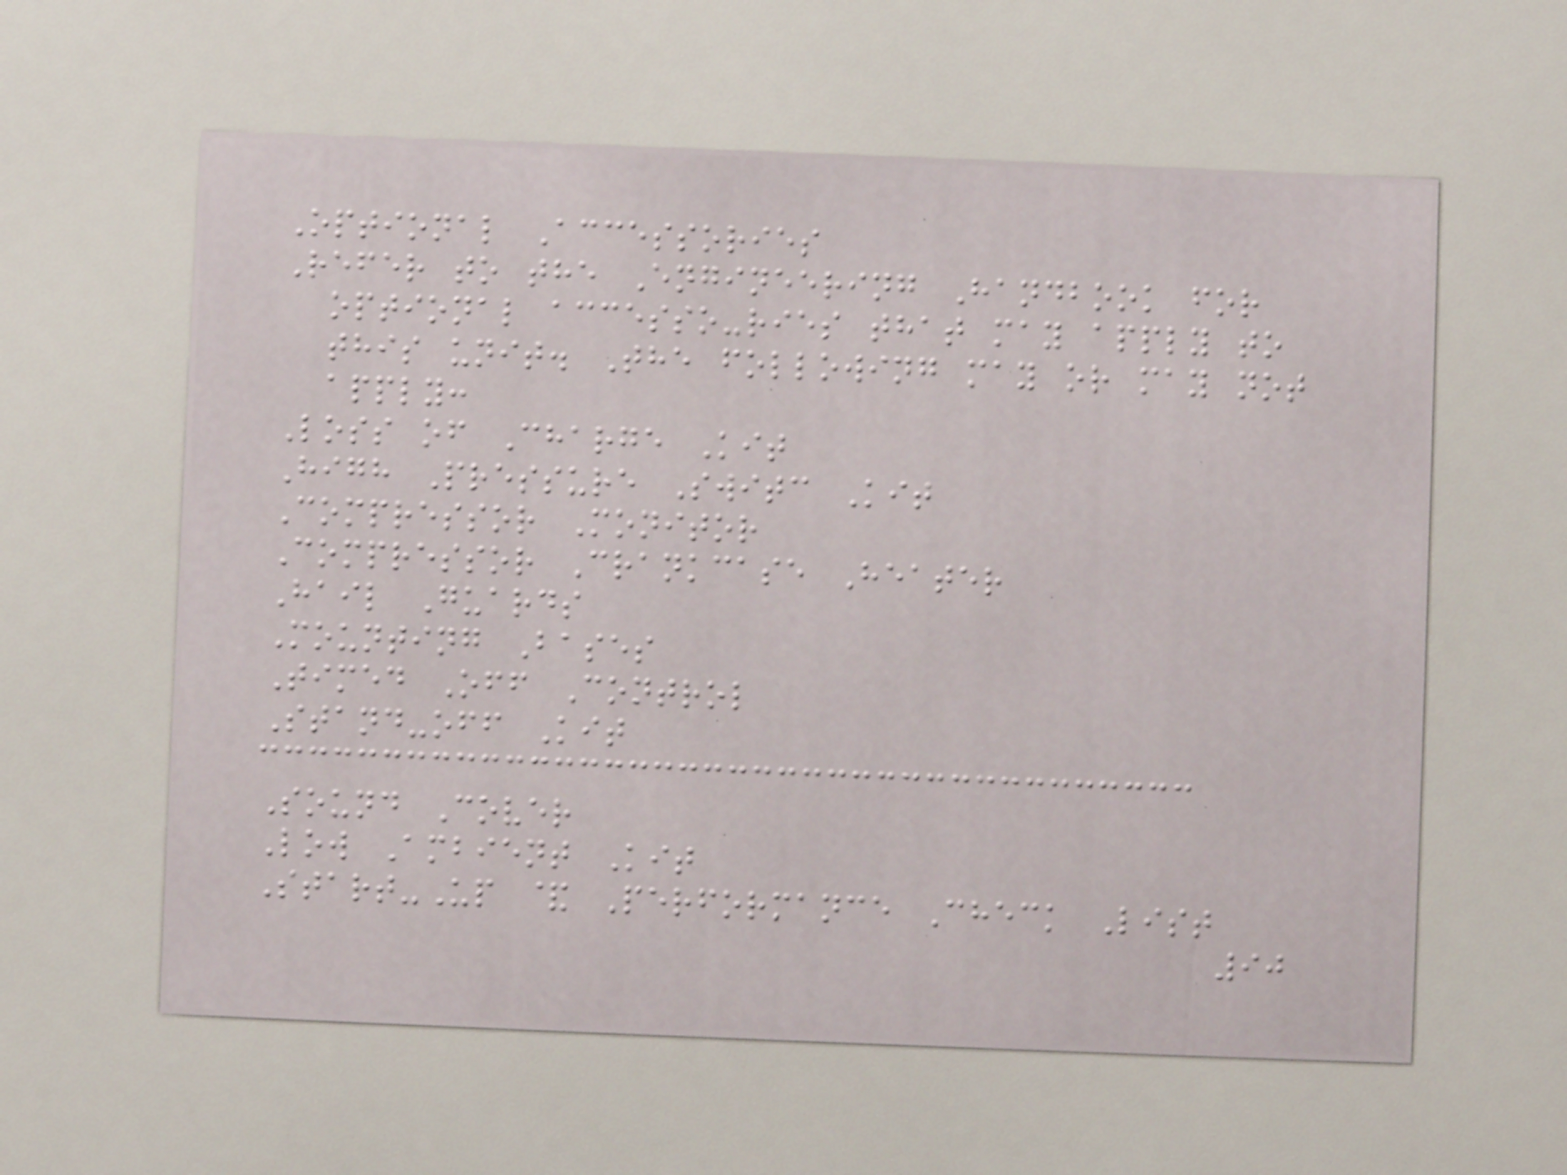Optional Accessories
Refer to the Engineering Handbook for
optional accesso-ries that may apply to
this unit. The following may or may not
apply:
Loss of Charge Kit
High Pressure Switc Kit
Compressor Monitor
Compressor Crankcase Heater
Hail Guards
Mounting Bases
Timed Off Control
Stand-off Kit
Sound Cover
Low Ambient Kit
Start-Up & Performance Check List
90
